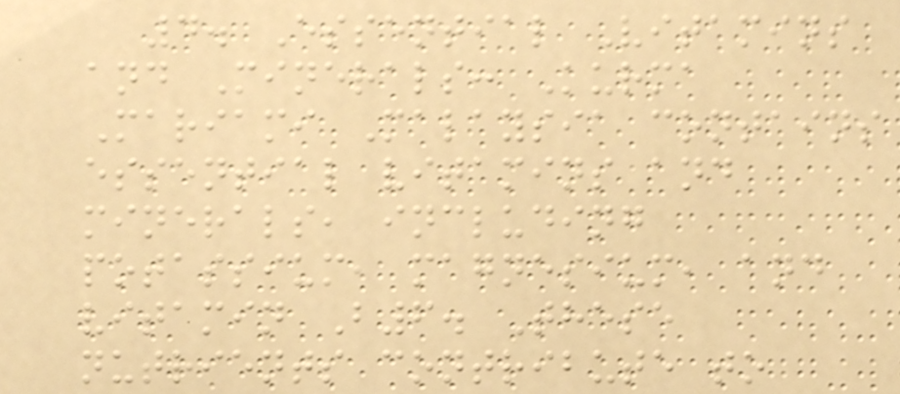4. Essential Vitamins
and Minerals: Kurma
Mariami Malaysia contains
essential vitamins and
minerals, including
potassium, magnesium, and
vitamin B6. These
nutrients contribute to
